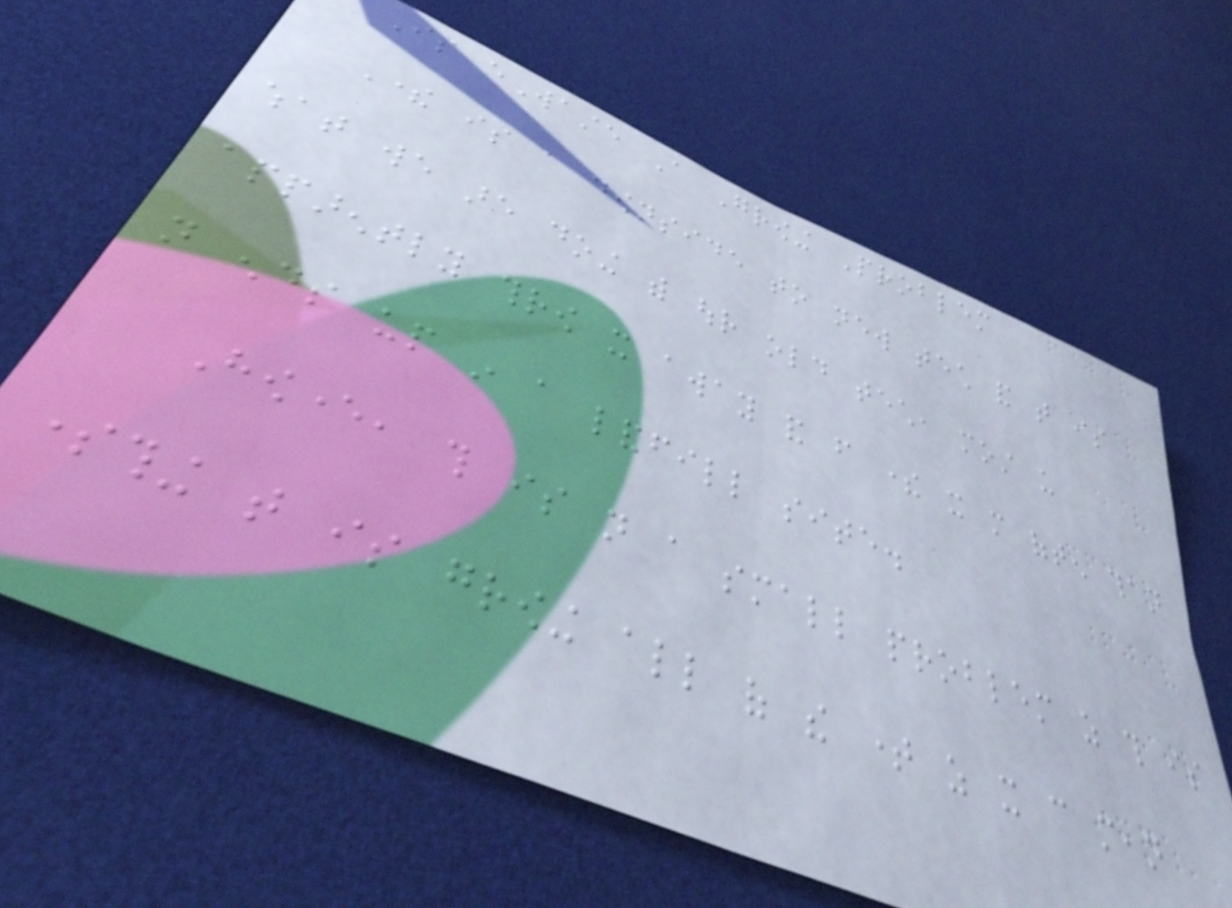Is eWaste A Growing Problem
There is a downside to new tech and that is
what we are doing with our old tech, most us
apparently throw it away and from there it more often than
not ends up in a landfill site.
However, this is not a small problem as this is
something that is growing all of the time as it can mean
